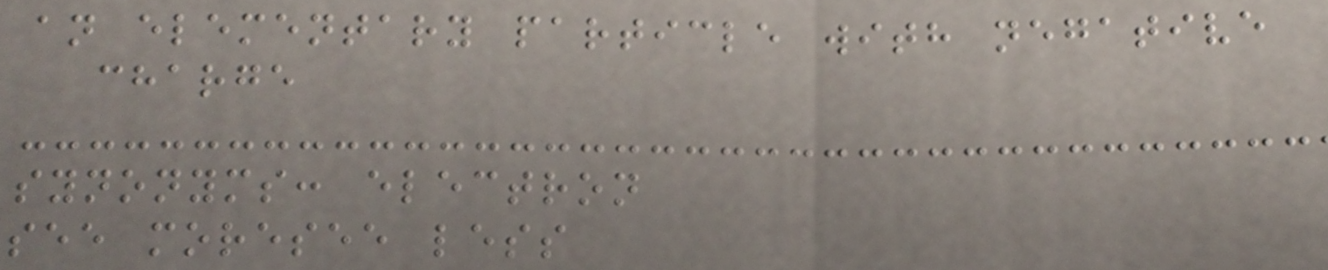an elementary particle with negative
charge
synonyms: electron
see moresee less
